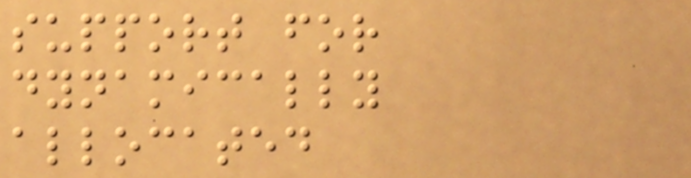support for
dynamically
allocated
